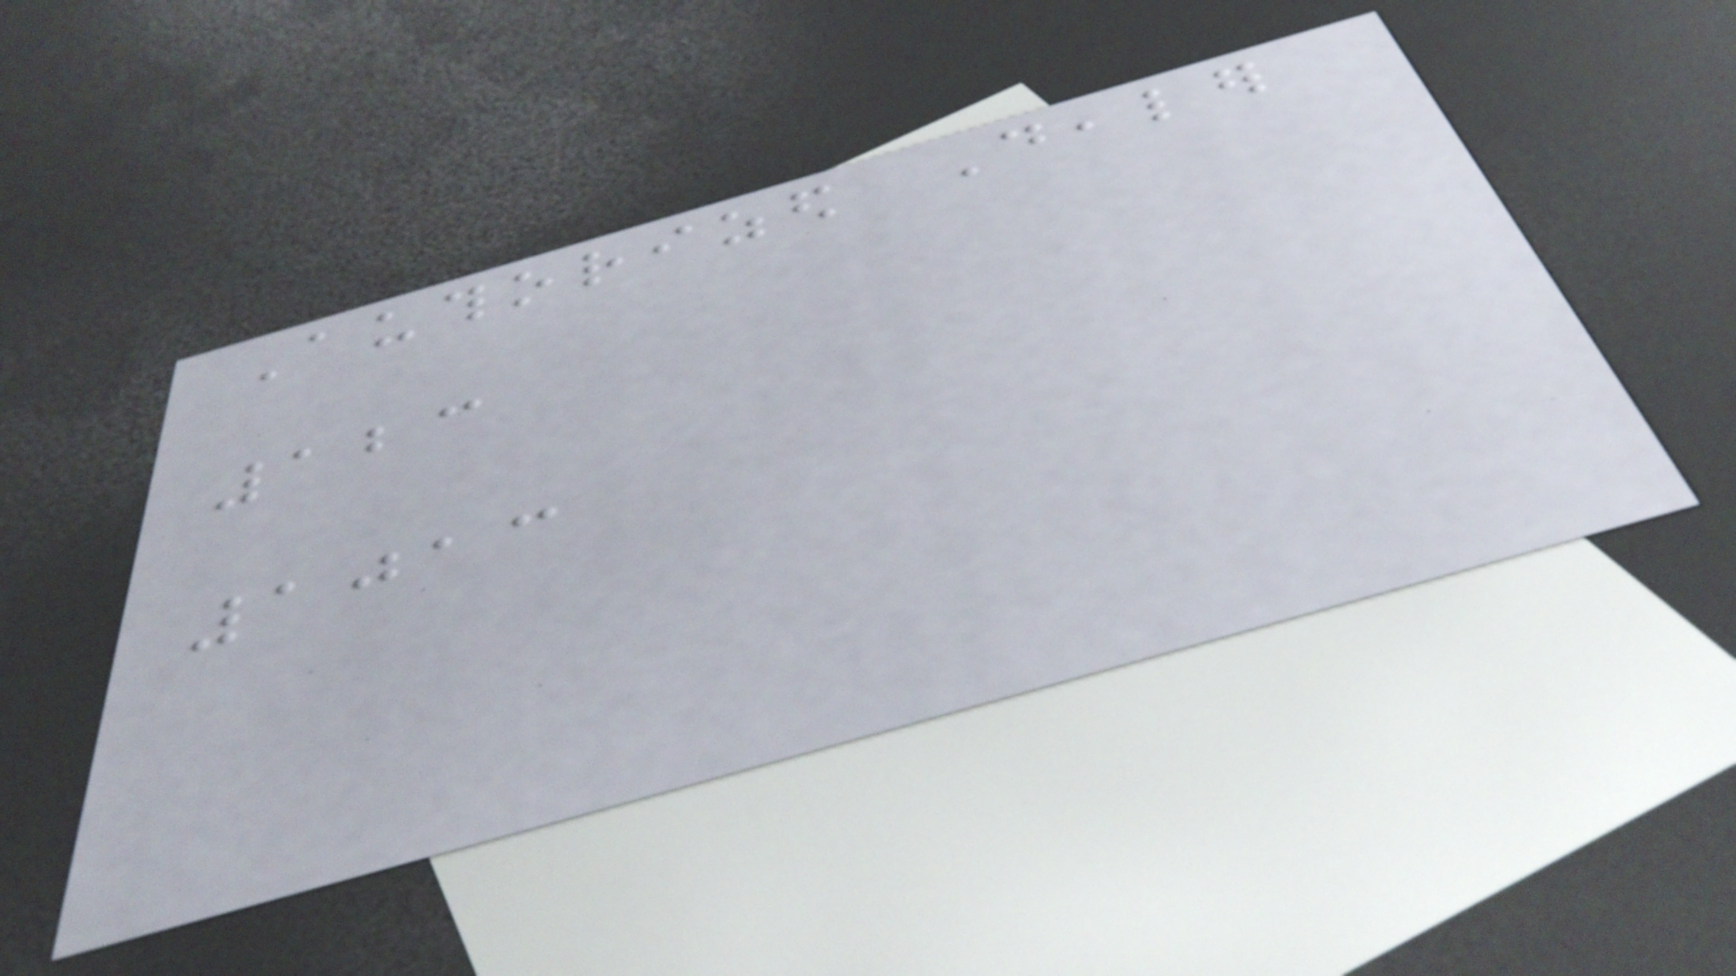Authorized Dealer
123
1013
